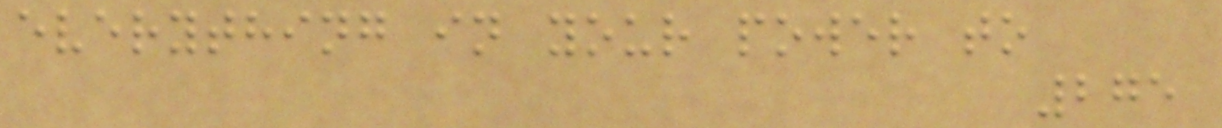everything in your power to
275
